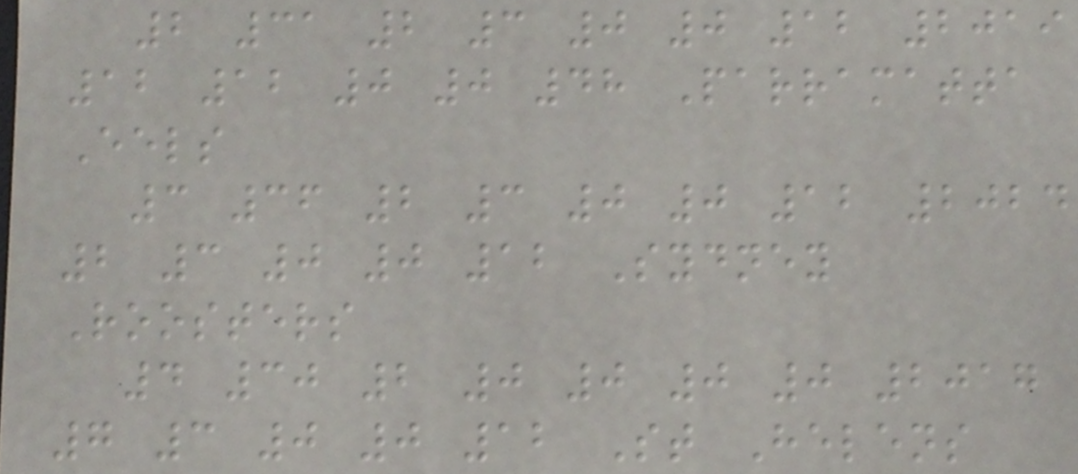2 31 2 3 0 0 12 2019
12 12 0 0 48 Parramatta
Eels
3 36 2 3 0 0 12 2024
2 3 0 0 12 Sydney
Roosters
4 30 2 0 0 0 0 2017
7 3 0 0 12 St Helens
